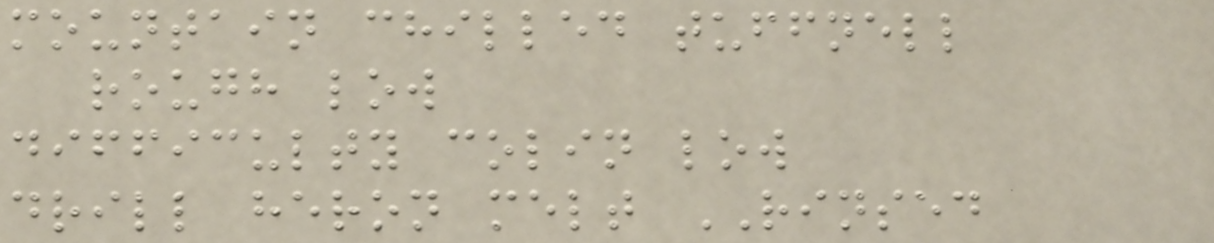mountain chilled tuffnell
rough low
difficulty colin low
drill heron melt RINSED
